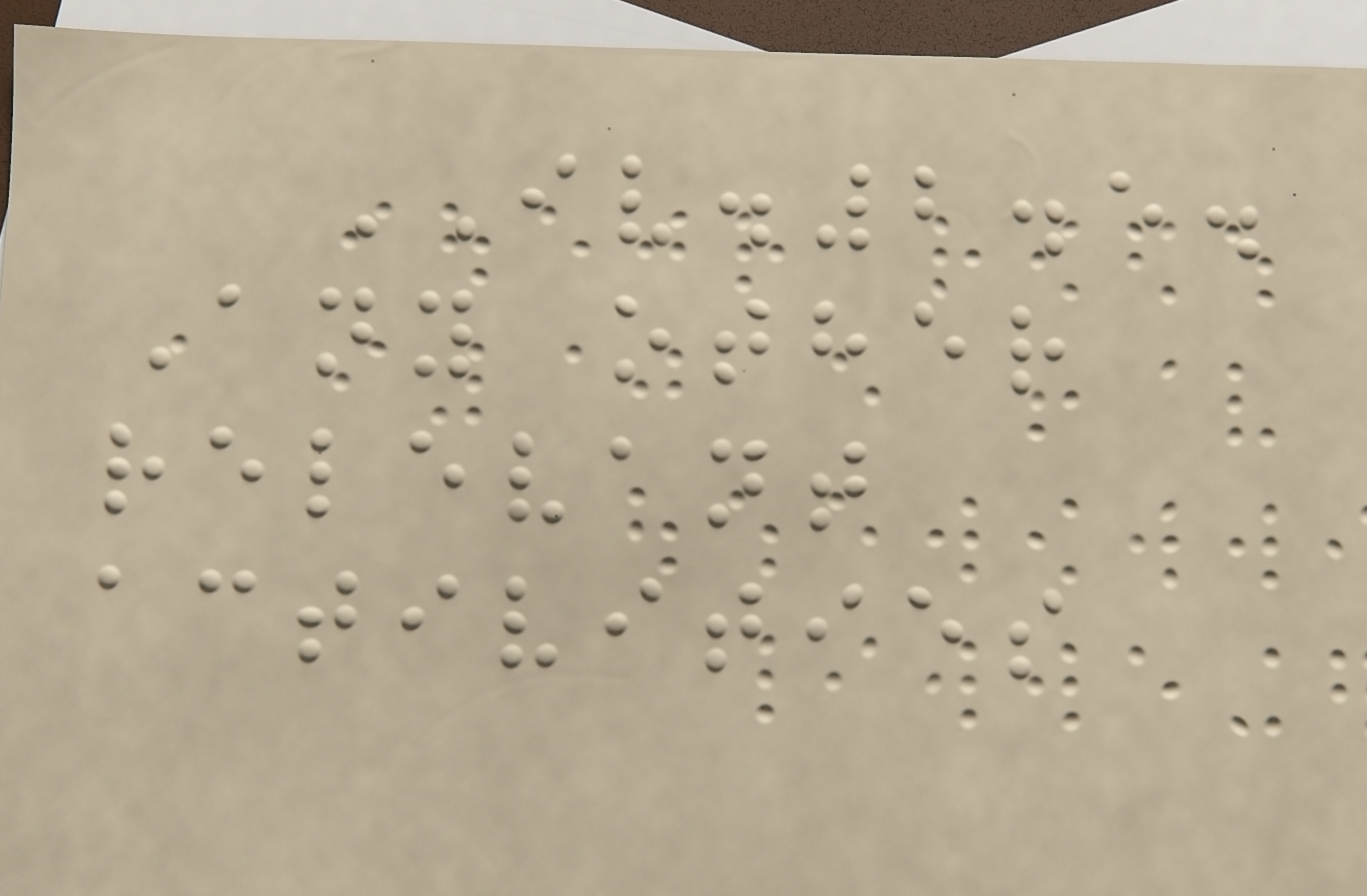IV.2.5.
Any other
relevant
activities
